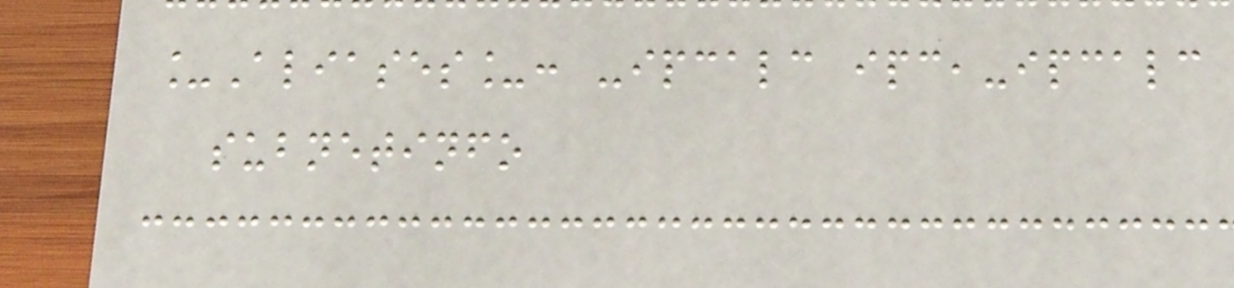_Aliases_: -ipcalc ipc,-ipcalc
subnetinfo
